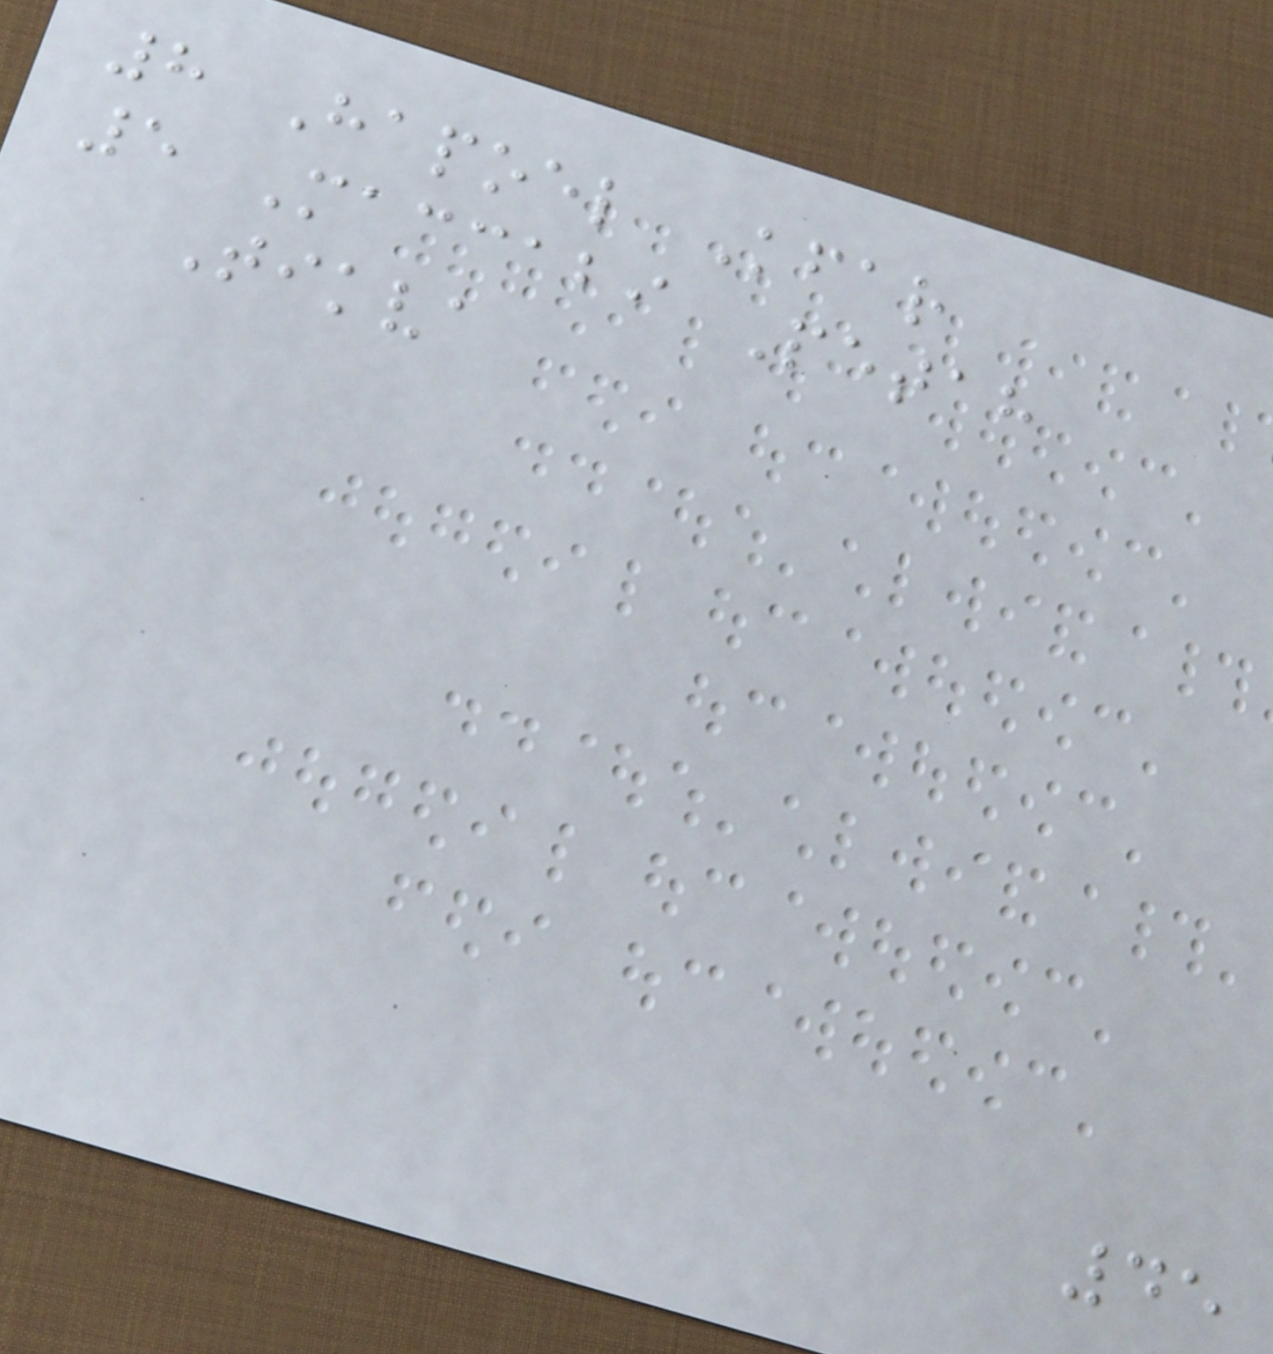8 Hapoel Kfar
5 Maccabi Petah
Tikva
45
